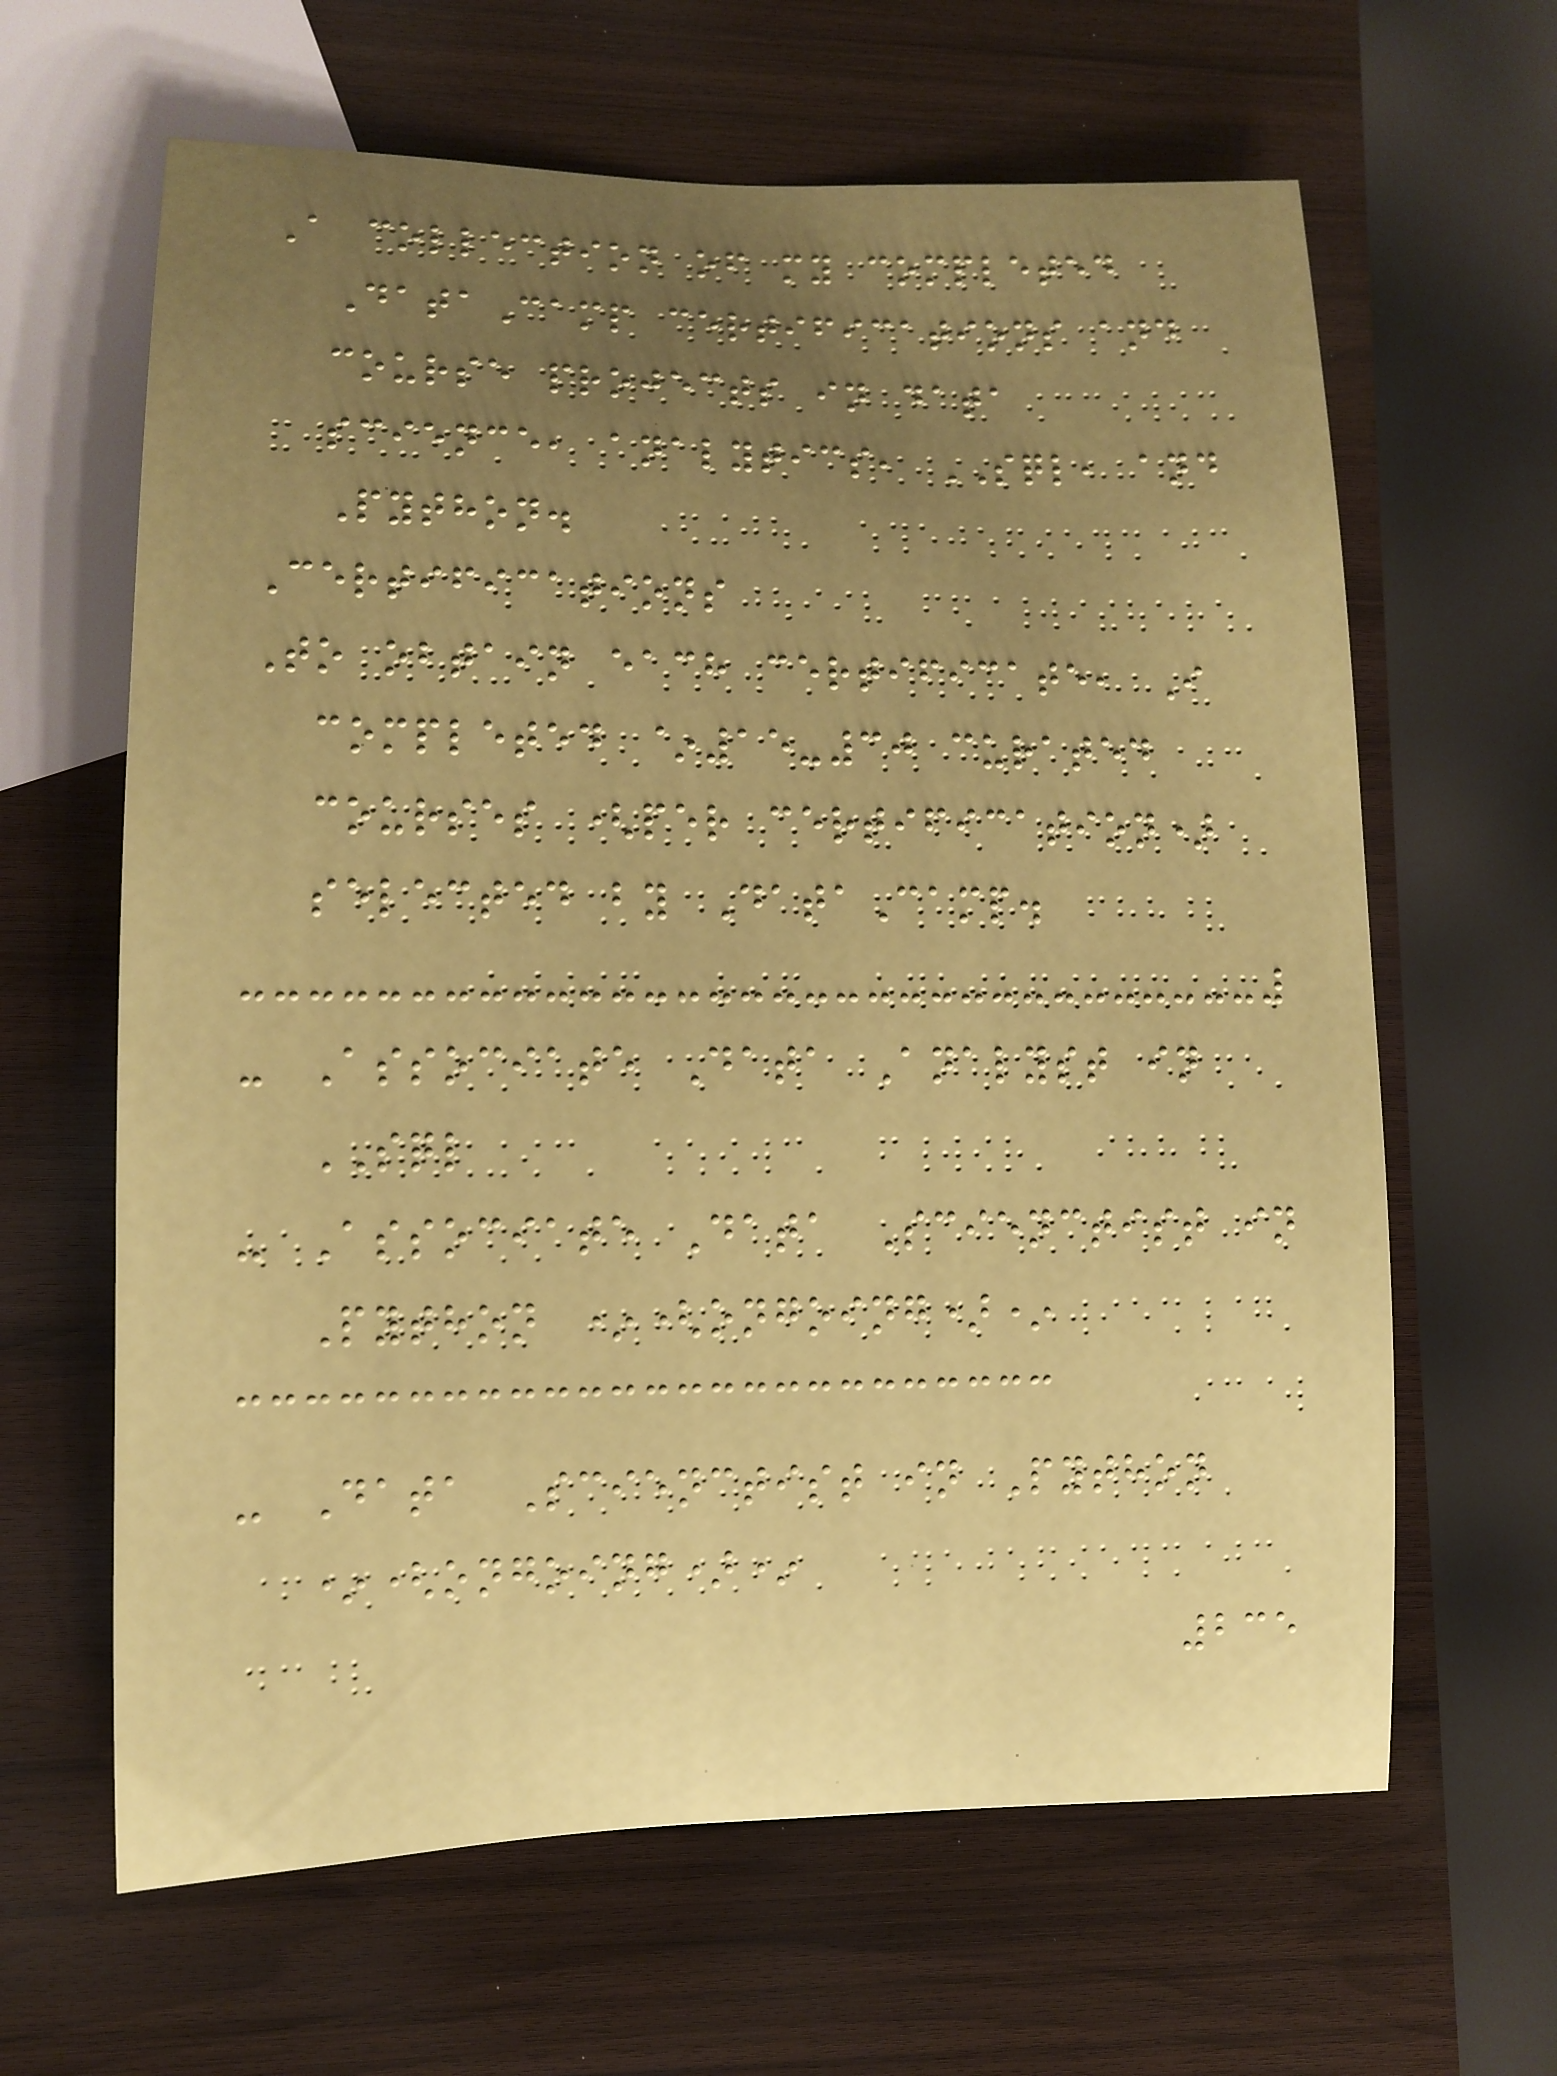A collection of my completed
DataCamp certifications and
course projects in data
science, analytics, SQL, and
Python.
Certifications
To obtain each certificate, I
completed ~15-30 curated
courses (per certification)
selected by DataCamp.
- Associate Data Analyst in
SQL
- Associate Data Scienctist in
Python *(ongoing)*
- Data Scienctist in Python
*(ongoing)*
235
